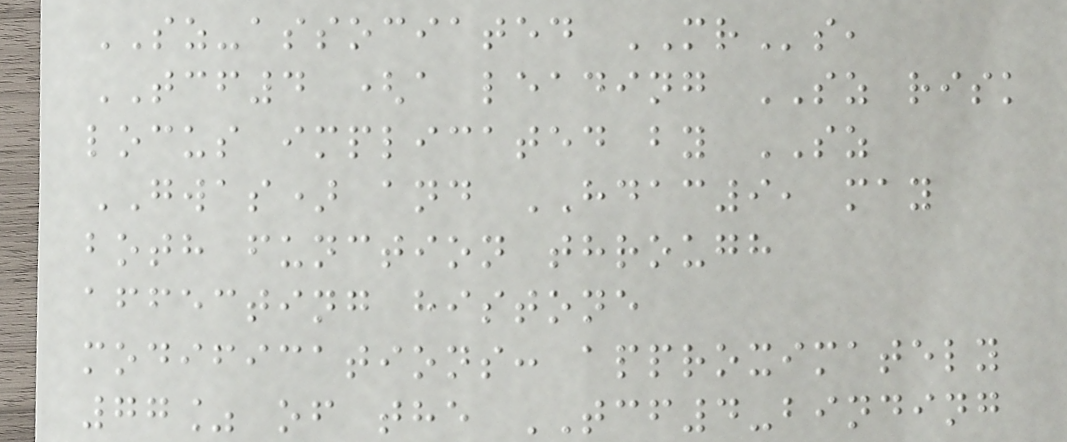SZ-associated MRs,
TCF4 (a leading SZ risk
locus implicated by SZ
GWAS) and HDAC9, may
both function through
affecting histone
modifications: approximately
77% of the TCF4-binding
